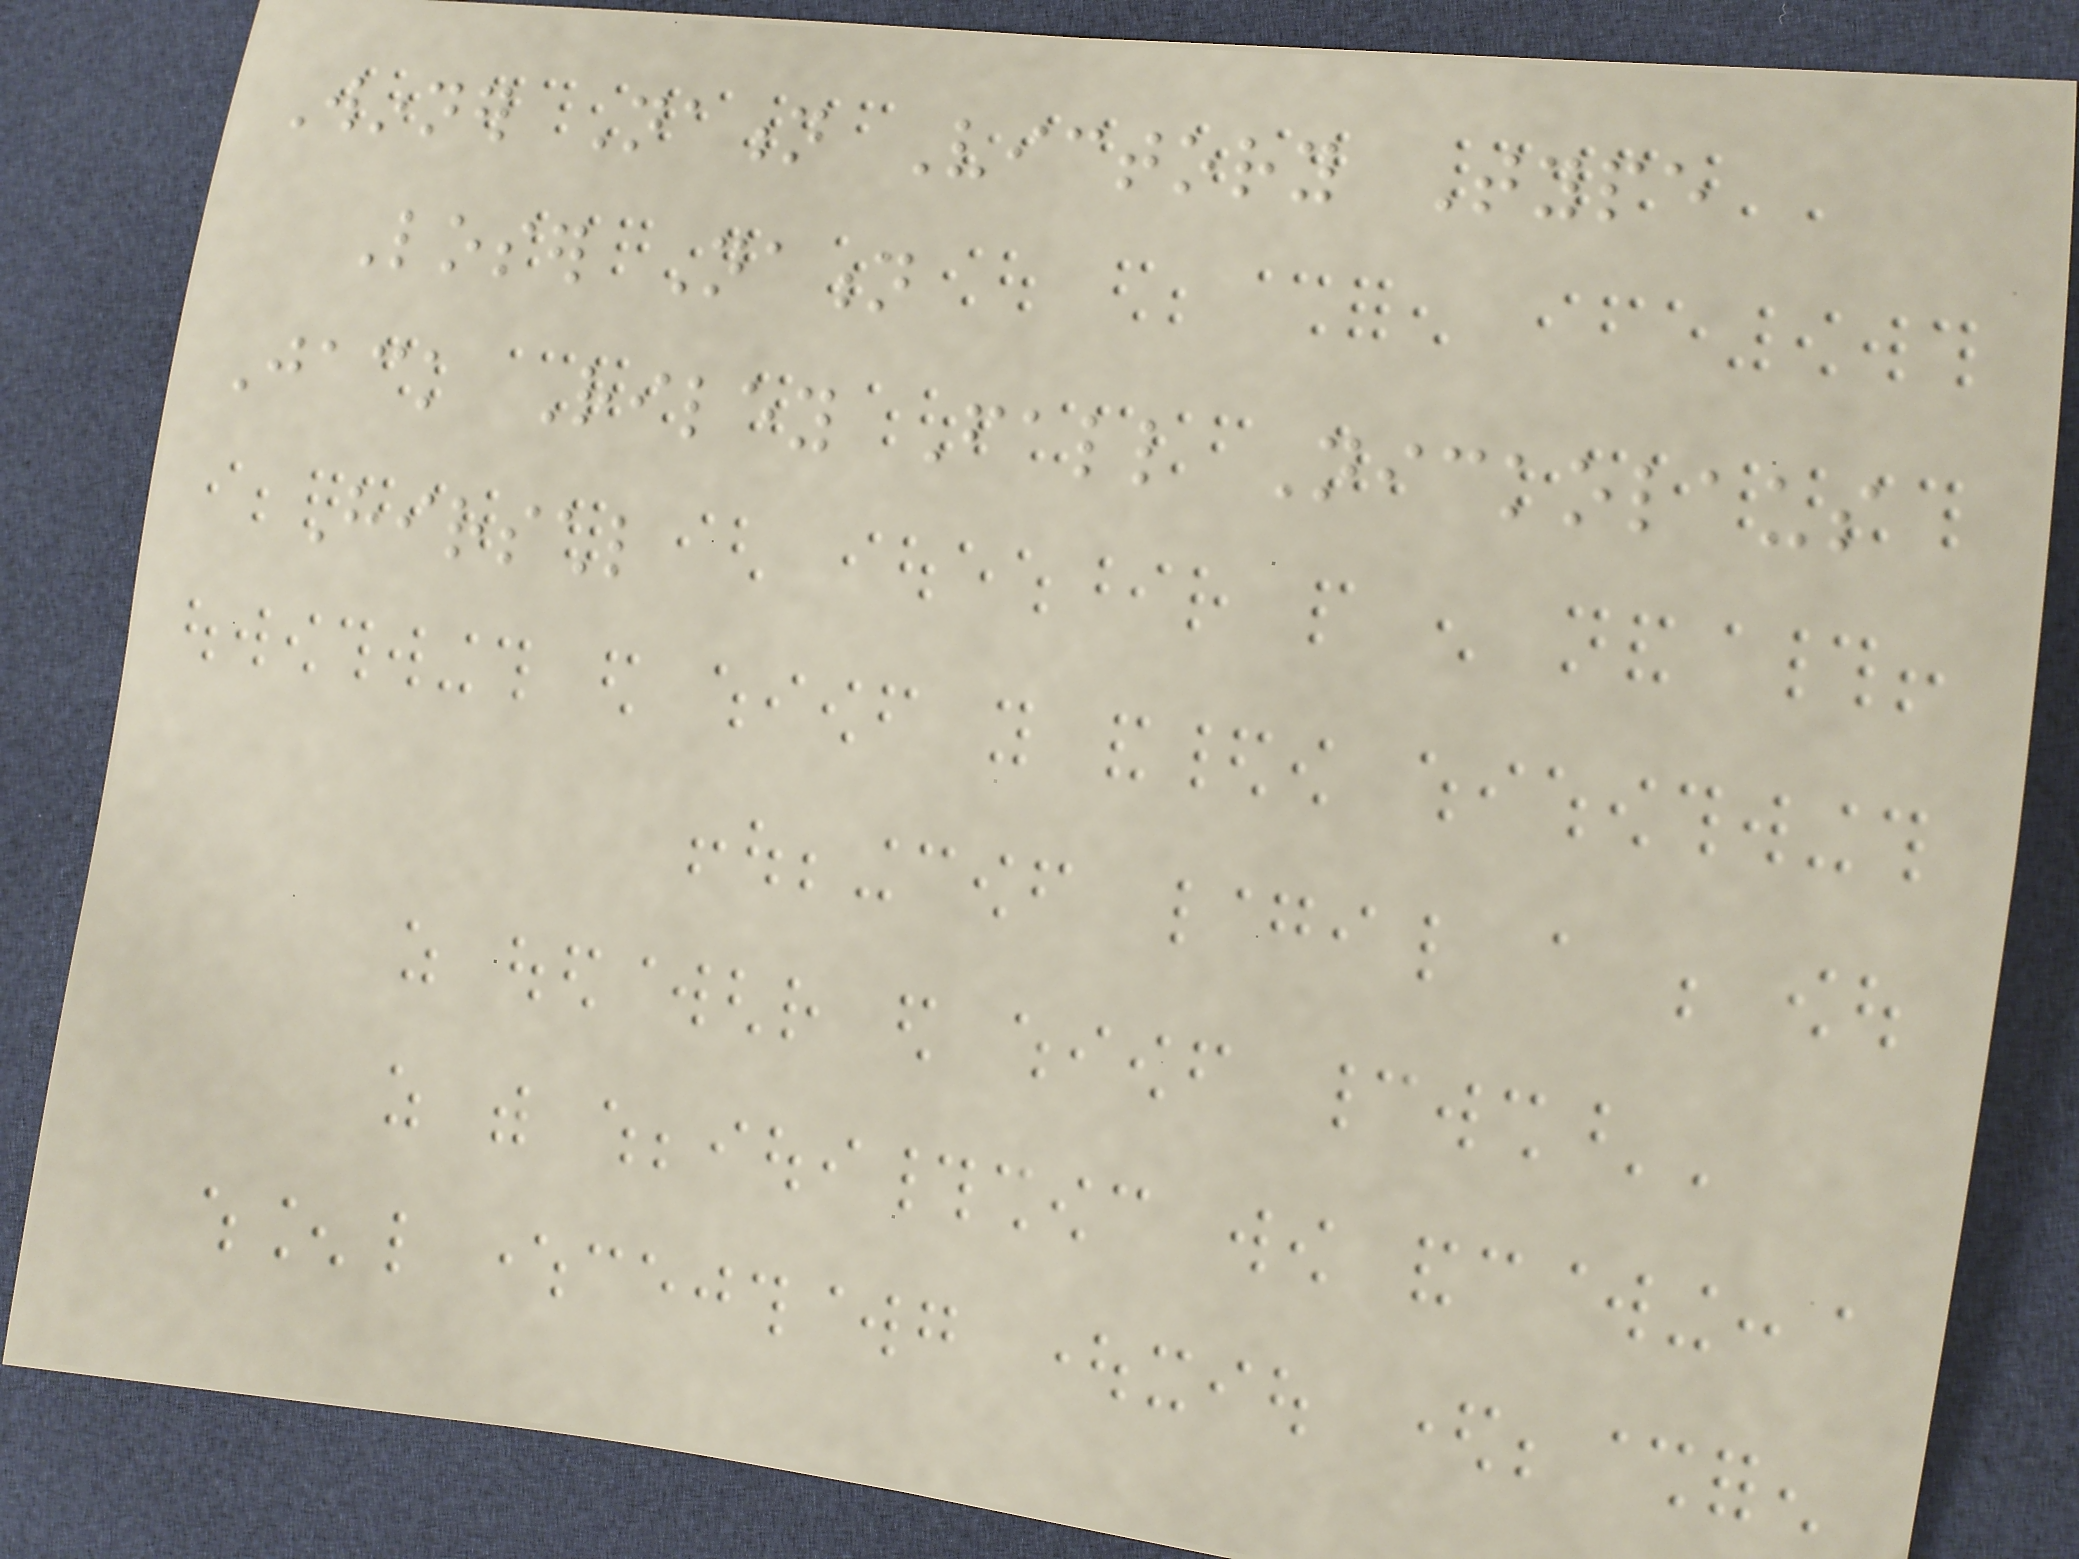Winner Nation Victory Type
Loser Nation
Jack Riley Fall Nickolaus
Hirschl
